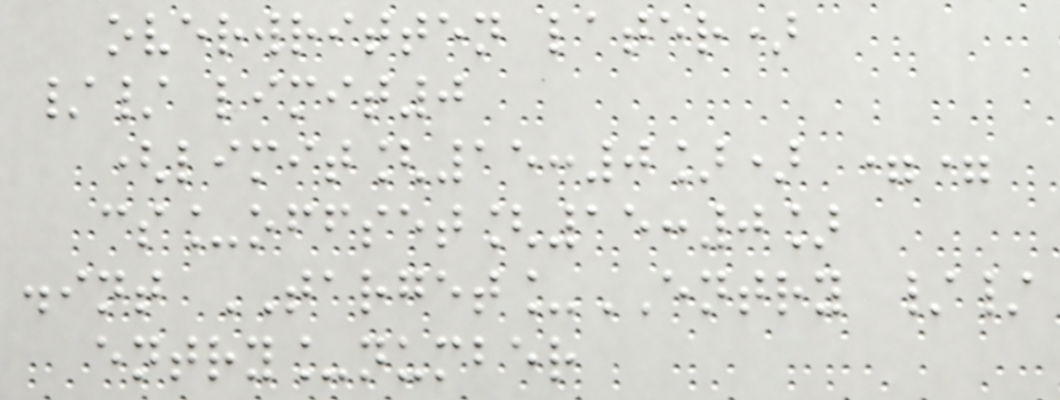overwritten later)
// limit0
(limit[15:0]) ==
cs_offset[15:0]
.int TARGET_ENTRY //
entry_number
